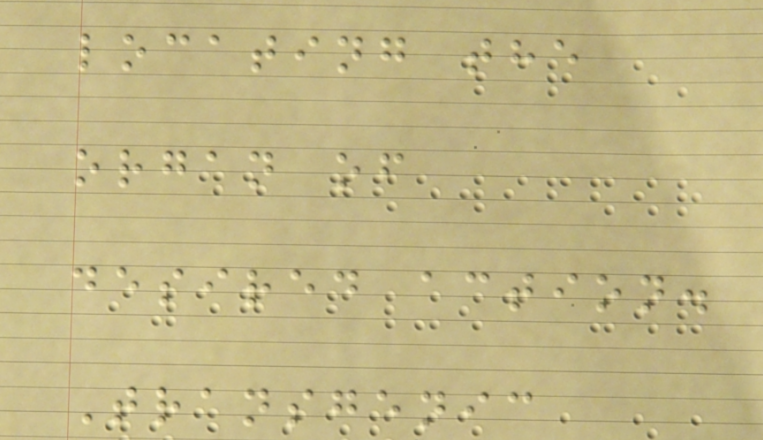locating the
organ of
desired action.
Transgenic
